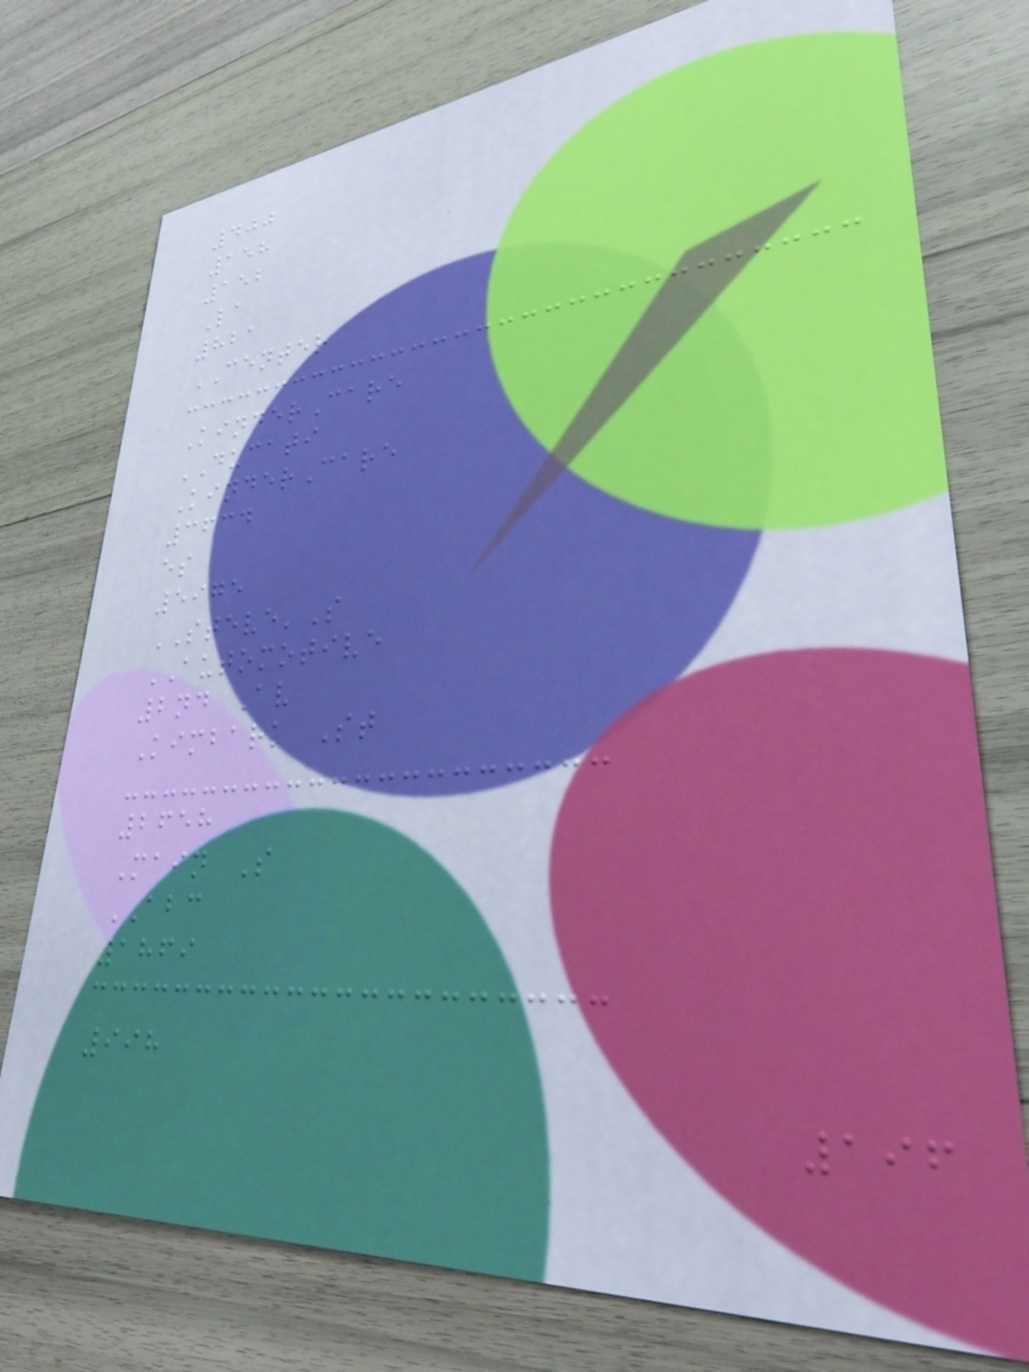400
158
152
La
821
CENTER
KinderCare
DUCATI
KinderCare
3634
es
5975
STEVE'S
AUTOMOTIVE
2nd Av
Kimbark St
2658
Main S
ABC
1869
998
196
